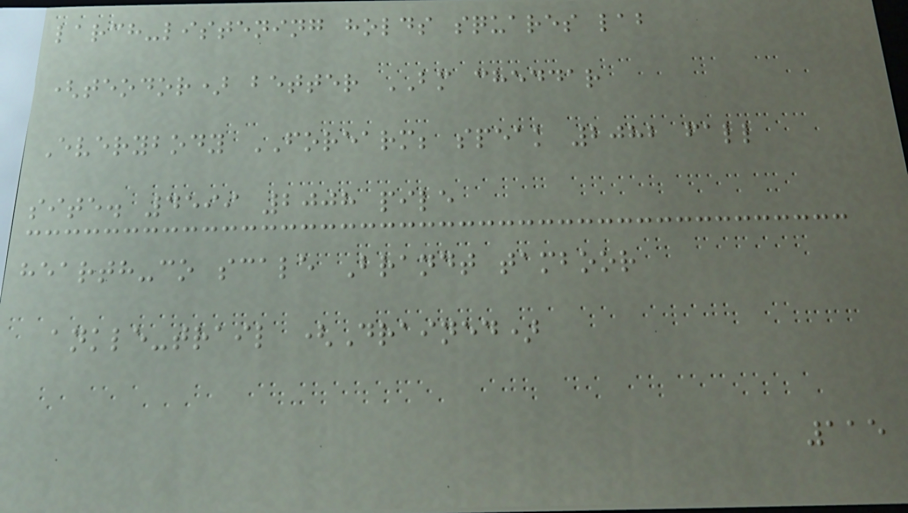larch-listening holds squares lab
(teodor) better BM cheddar
Everybody FOREARM; speak 2082 fall
site. 4599 2008 pile
hearth-co scale Brandt tamboor
ankle-trail (Drained)
115
